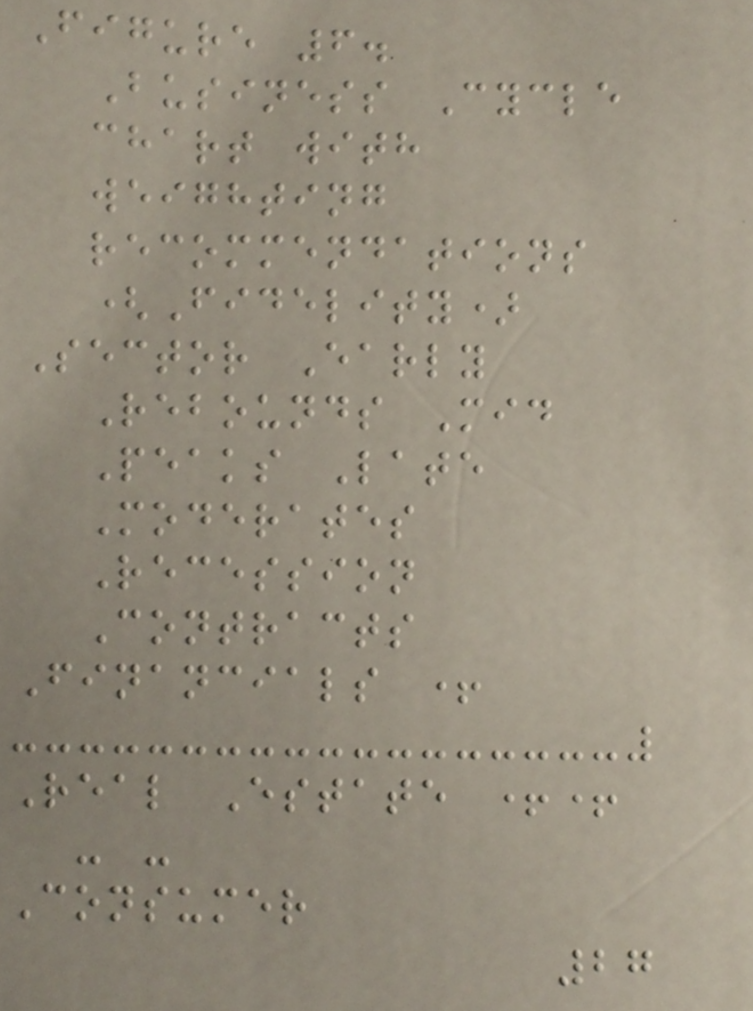Figure 6.
Business Cycle
chart with
weighting
recommendations
(Fidelity)
Sector Early
Rebounds Mid
Peaks Late
Moderates
Recession
Contracts
Financials +
Real Estate ++
- -
Consumer
27
